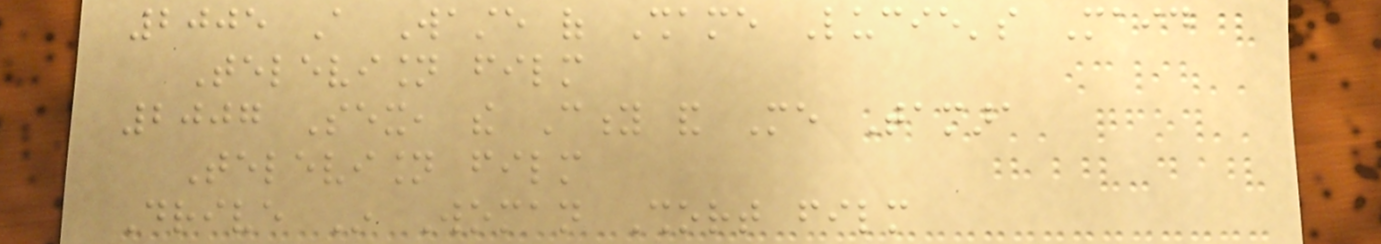2005 A Waste of Shame Lucie's Maid
Television film
2007 Sex, the City and Me Tamara
Television film
Drive In Woman Short film
